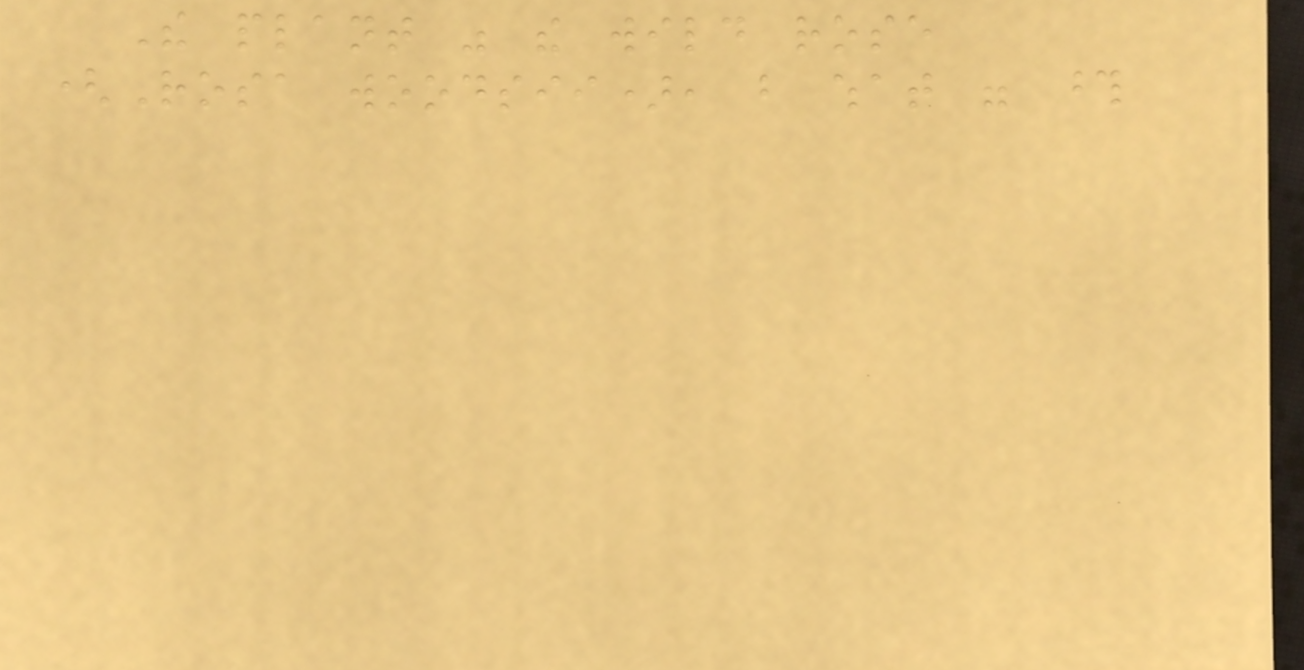The plant was the wild rose
(Rosa woodsii), but what were those
